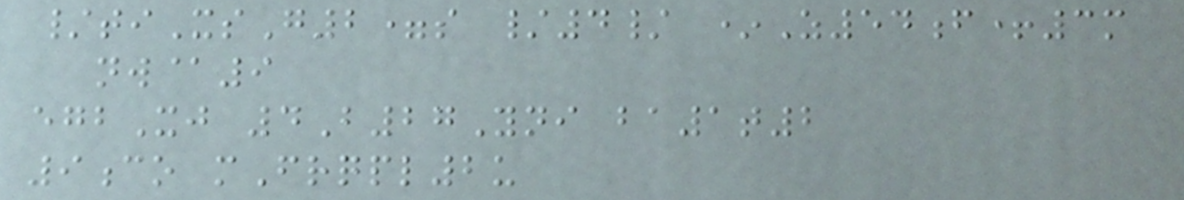/tiXsG2=s /4/ *Z54f+3m
nw@9
egbXj 4B27Yni ba1t2
9co mFrqpl2u
